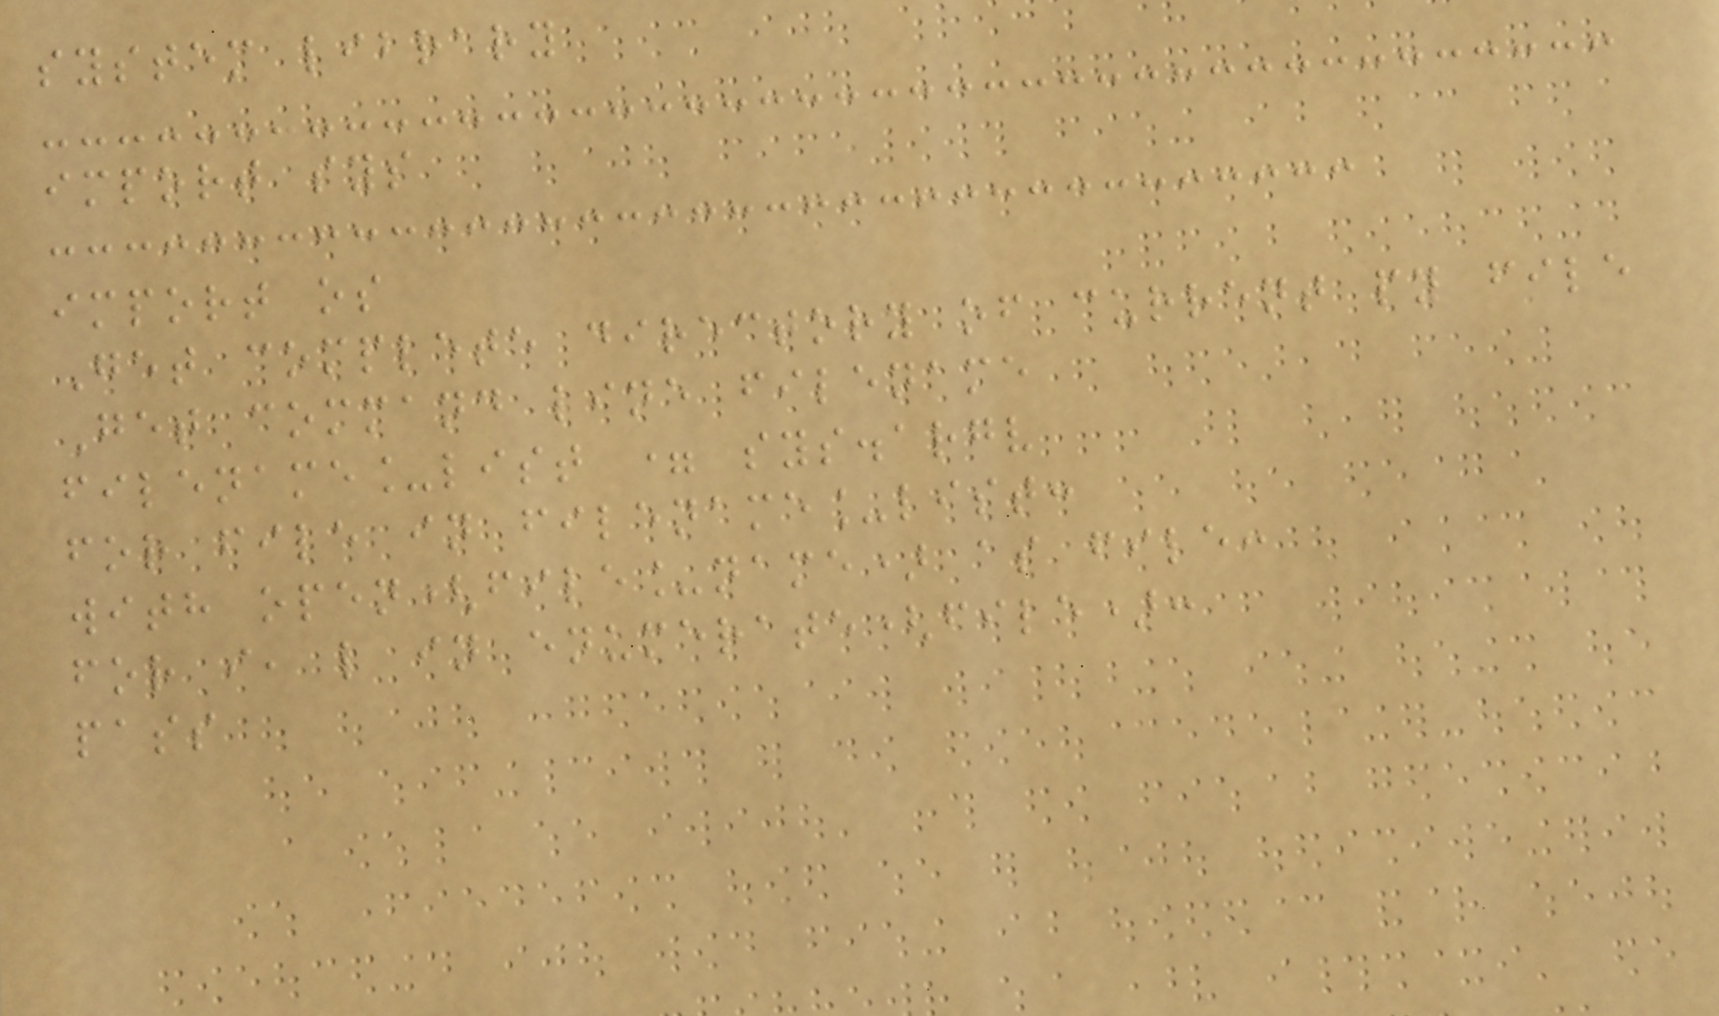system library
import sys
import os
Get complete directory of current py file
Get command line filename
filename_list = sys.argv
for file in filename_list:
with open(file_name) as file:
for i, l in enumerate(file):
pass
